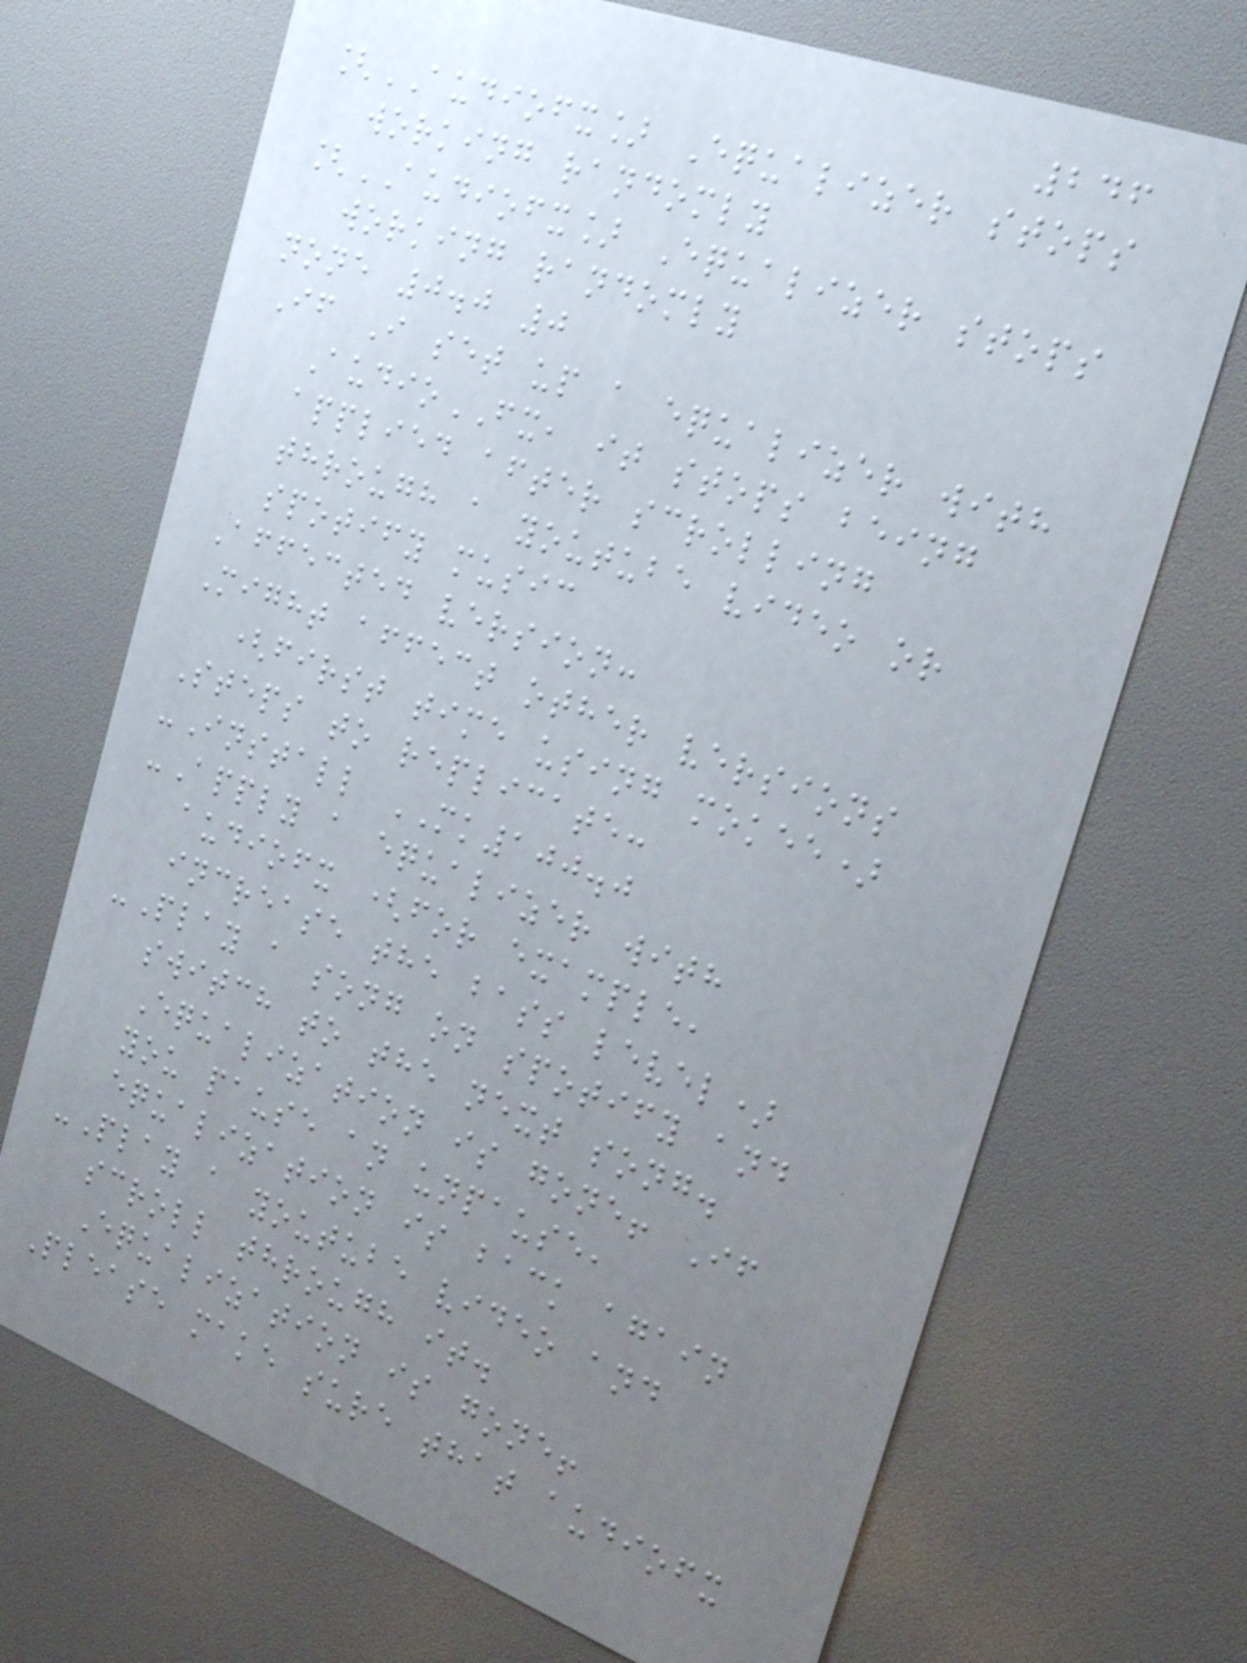246
[AUDIOFX] Equalizer stops
working randomly
[AUDIOFX] Equalizer stops
working randomly
none 0.0 0
If I set up a equalizer with
AudioFX, it stops being
applied after scrolling
through a youtube video or
spotify music
Affected version:
Might affect other versions
(first time using mokee)
Steps to replicate:
-Install MK100.0
-Apply a equalizer with
audiofx (for example,
increase the bass level)
-Play a song on spotify and
switch to the next song.
Equalization is gone! If
you pause an unpause,
equalization is back again
-Play a youtube video and
scroll through it.
Equalization is gone!
Please make sure that audiofx
